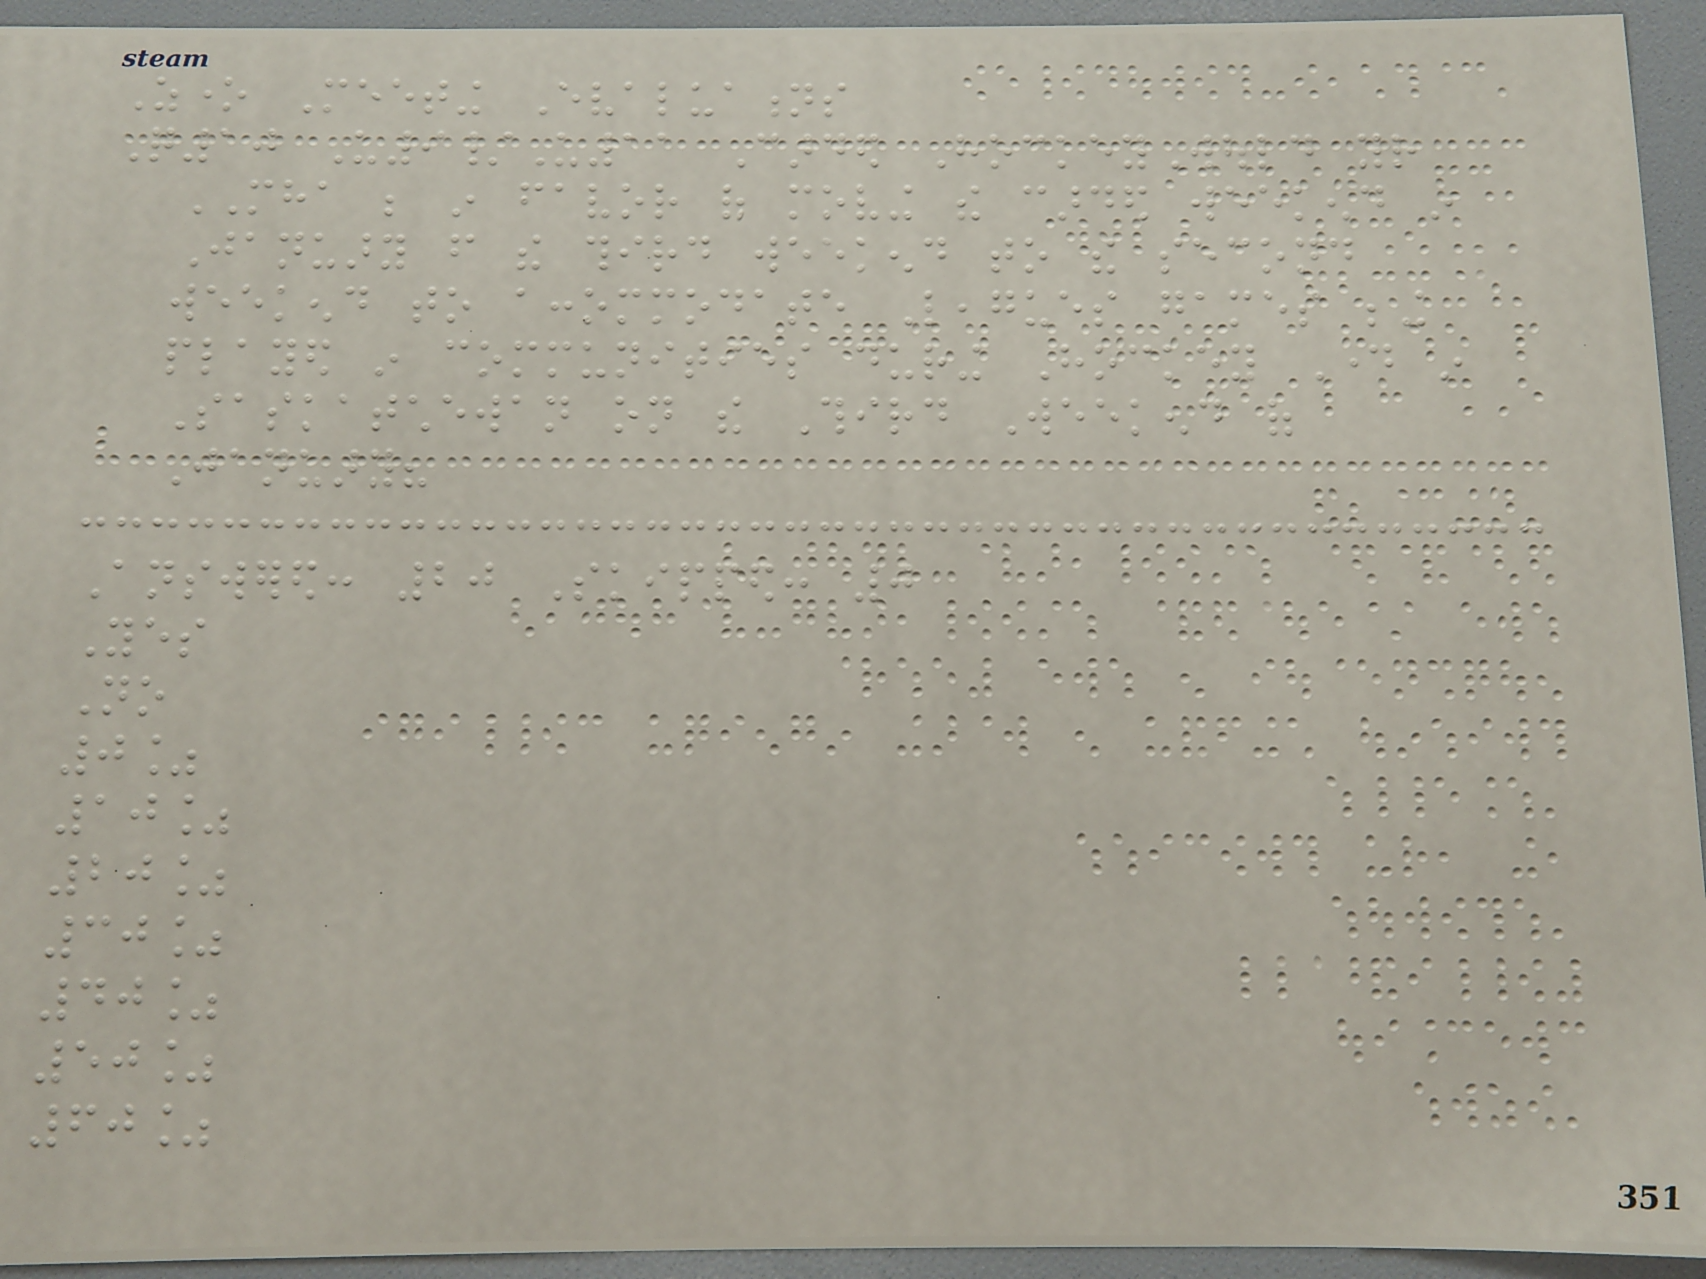Zone Meeting Evaluations
Q10 U9/U11 Carded HockeyWould your
MHA be in favor of moving the carded weekend in
January from the third weekend to the second
weekend to accommodate Leagues games being
played in communities during Hockey Day in
Saskatchewan on the Third Weekend of
January?
Answered: 20 Skipped: 0
Yes
No
0%
10%
20%
30%
40%
50%
60%
